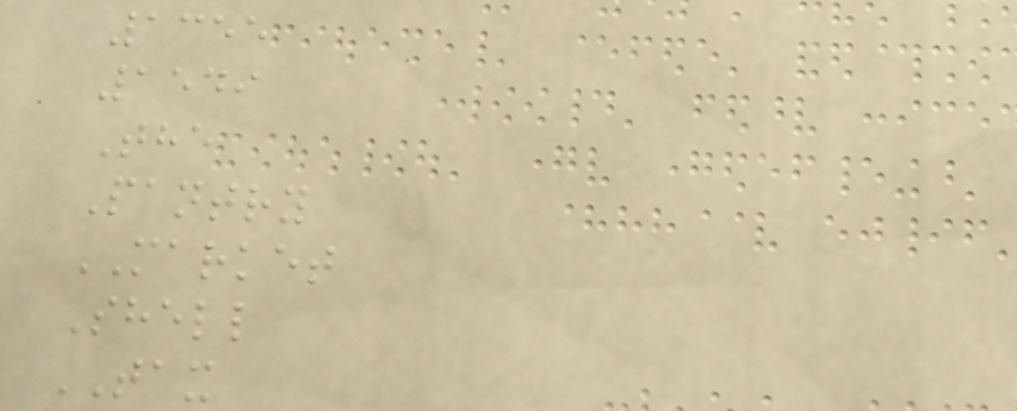1355
1549
The
Pantry
MARKET
Shell
TAX
